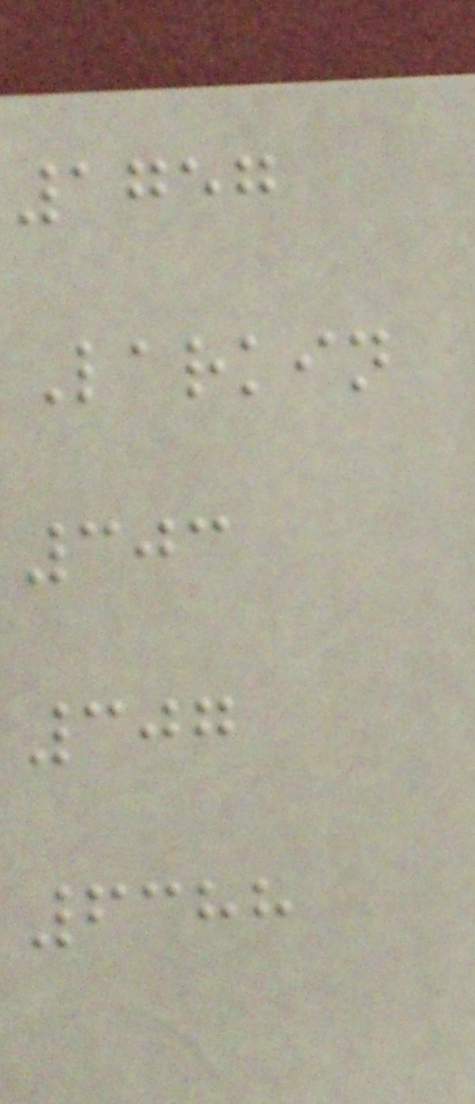1757
Larkin
303
307
6388
